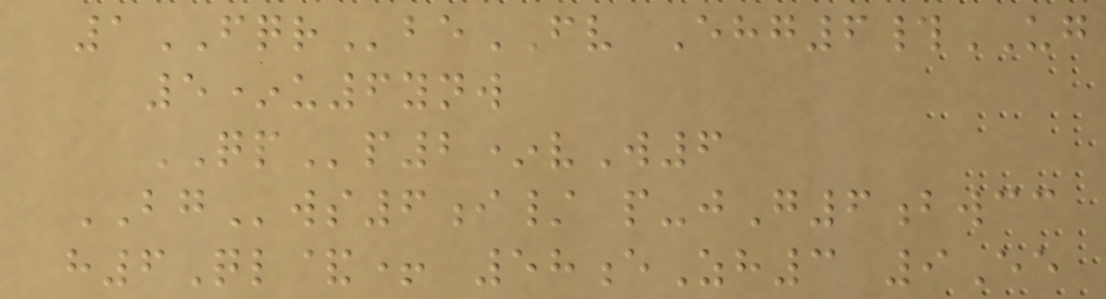1FQRbeFV Ehg6#UG
5*u6ynw
QPp2*vW6
BGws6i/ p-jG6bwcc
h6Ql&+ 58eZh3 9Ee
